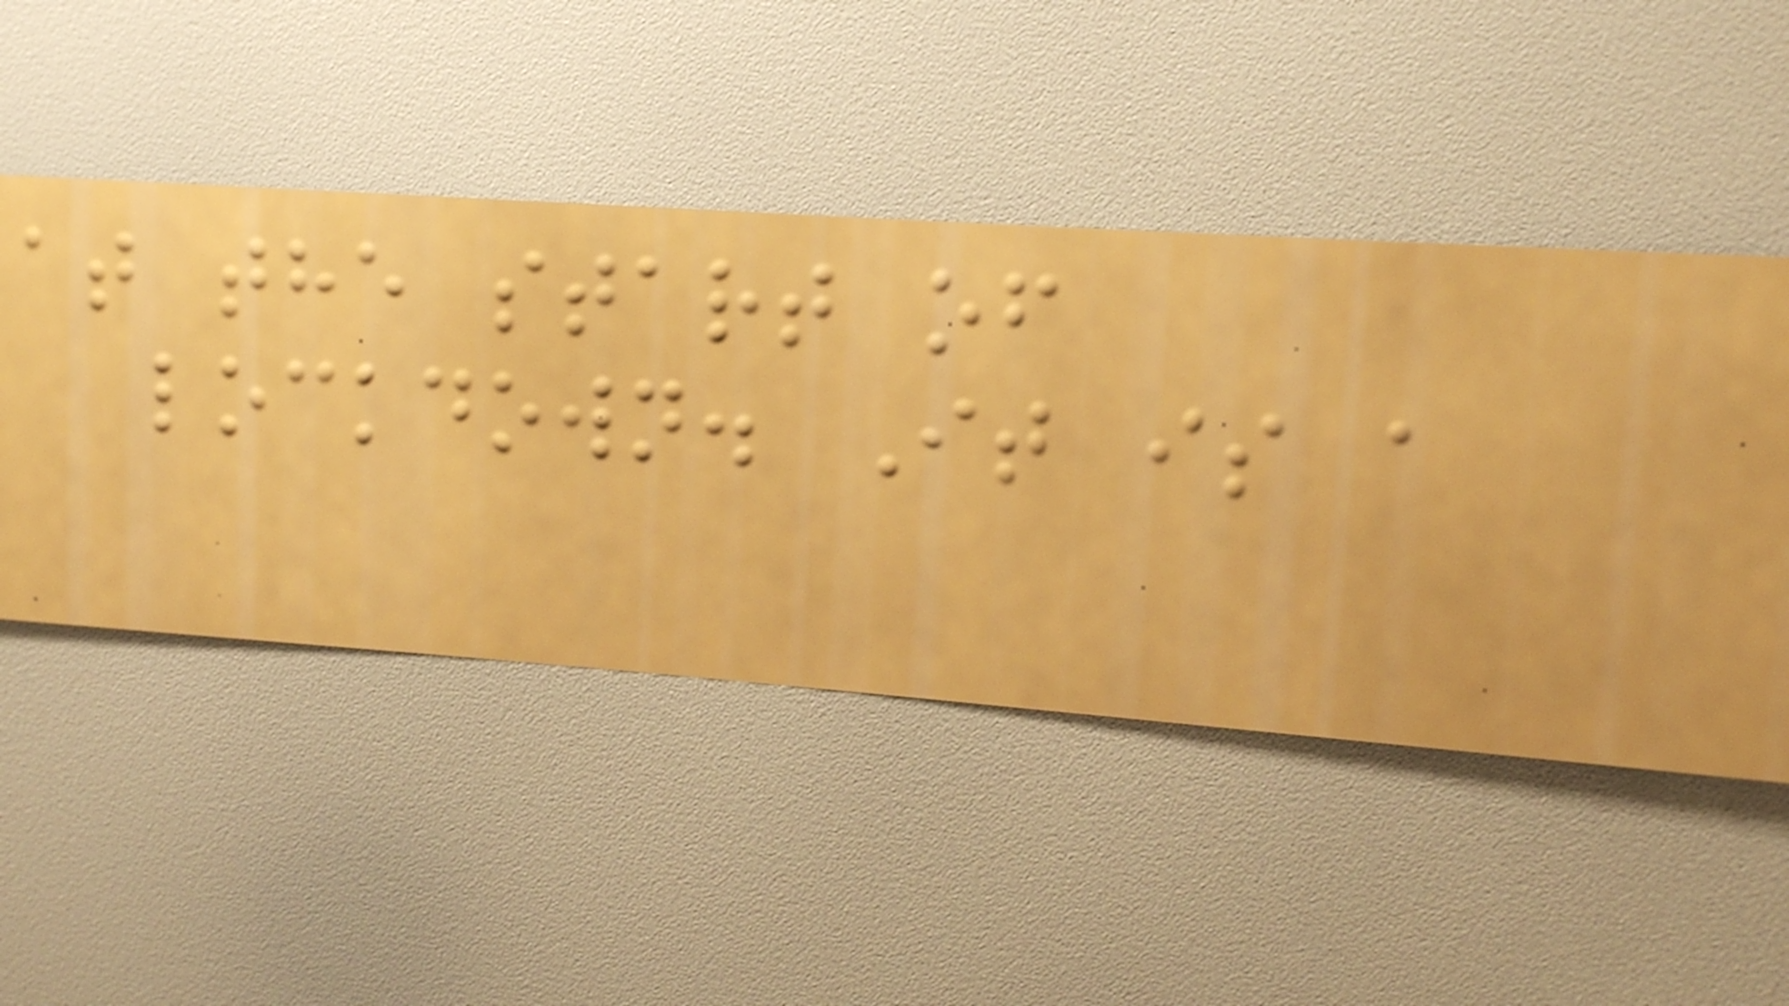at the start of
lockdown. It is a
